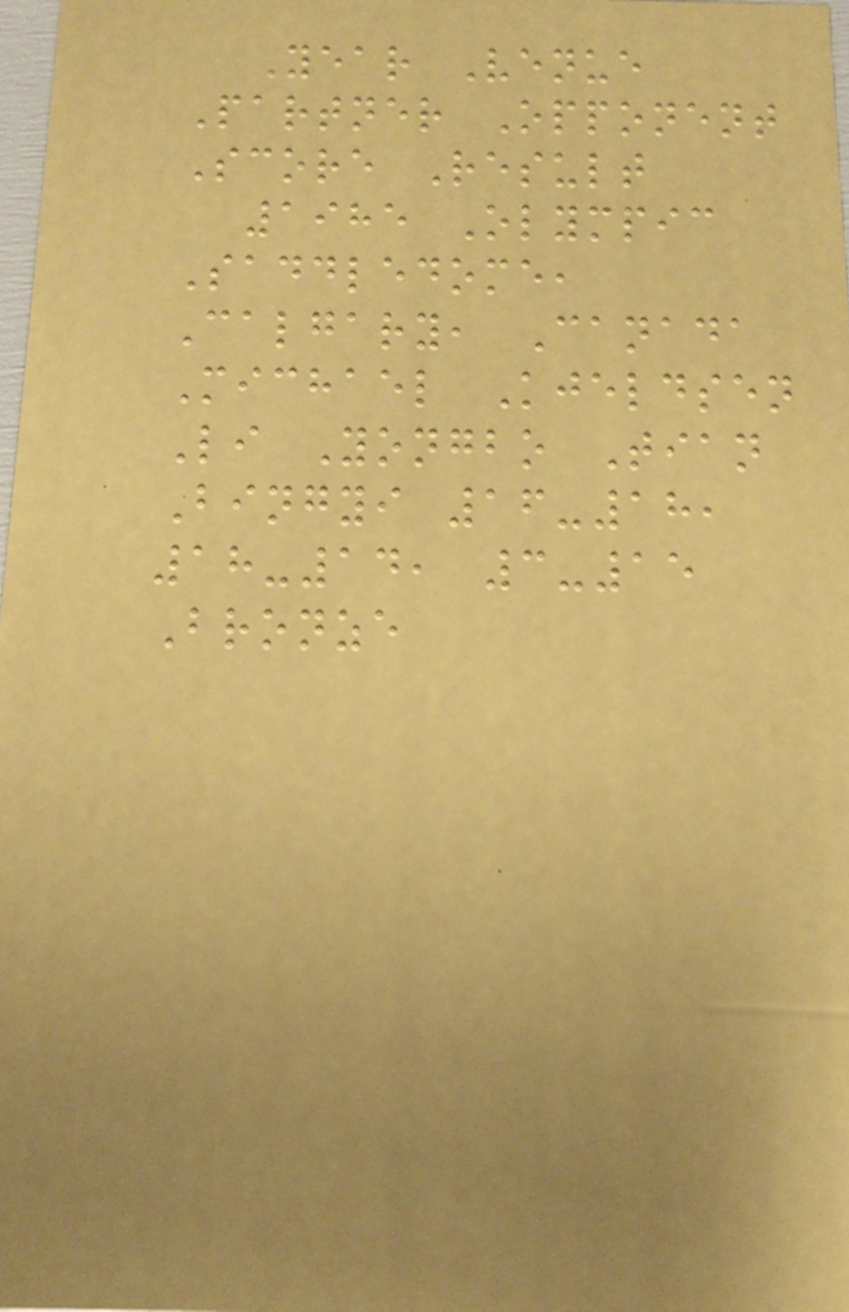Year Venue
Partner Opponent
Score Result
1985 Olympic
Saddledome,
Calgary, Canada
Michael Kjeldsen
Li Yongbo Tian
Bingyi 16-18,
18-14, 3-15
Bronze
